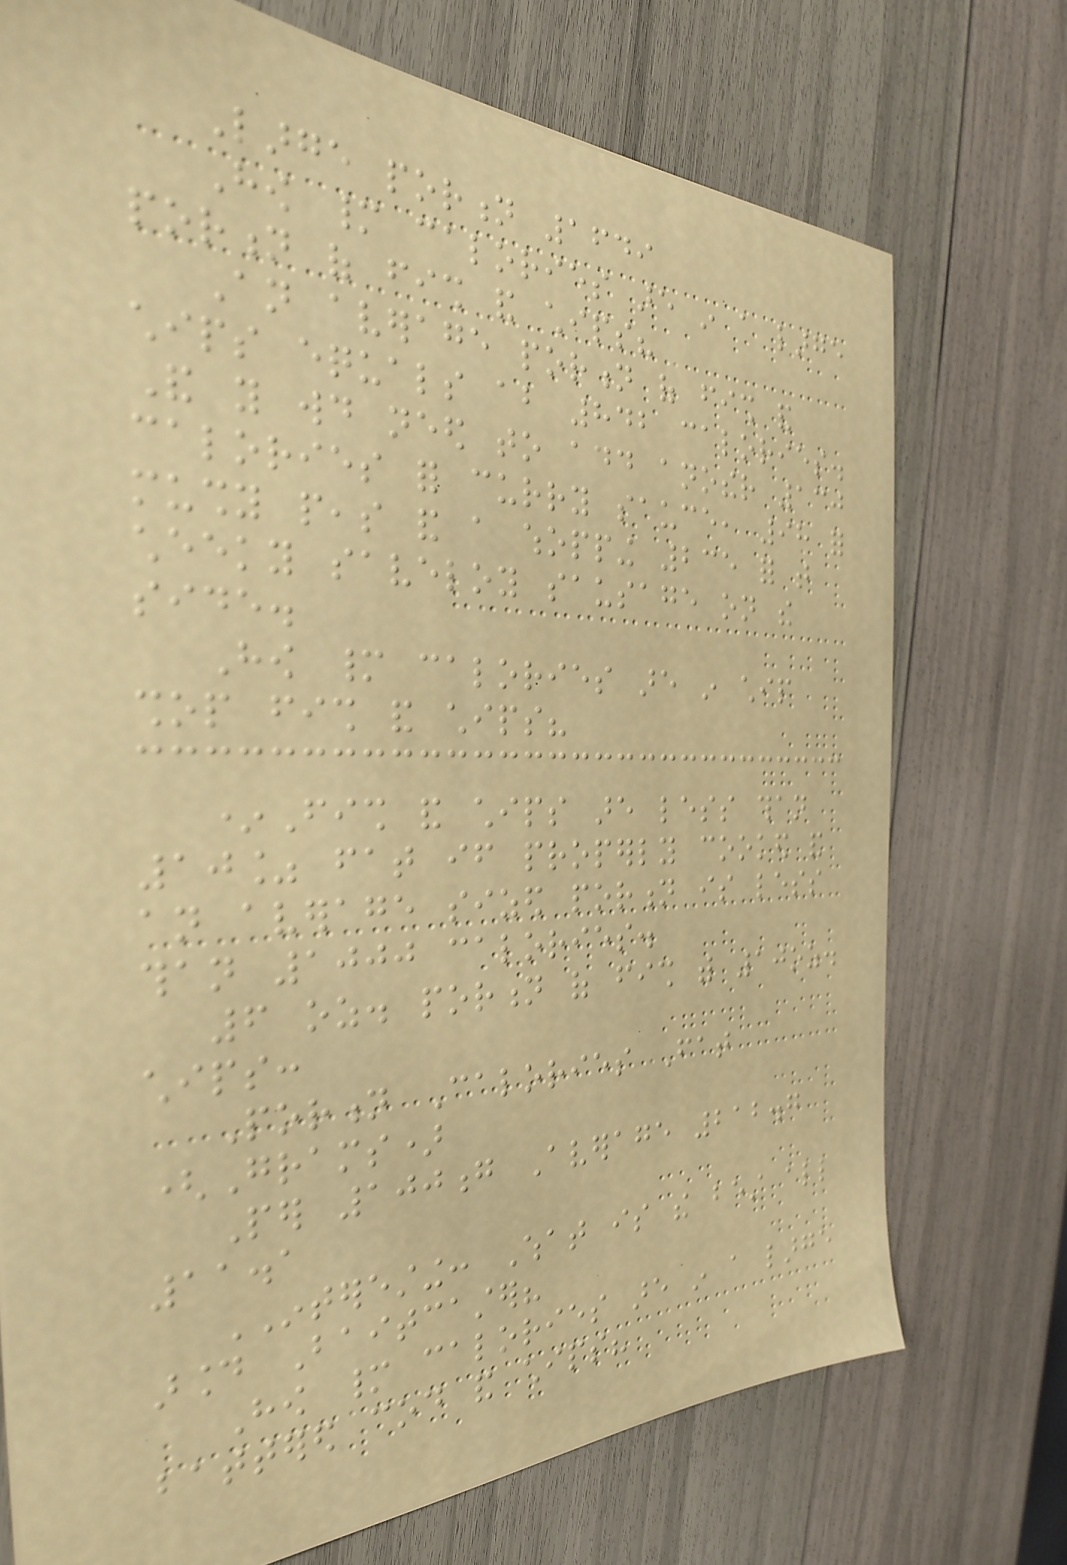Large portion 1649
How many calories are in a large
portion of fish and chips?
An average portion of fish and
chips equals about 842 calories.
And you would need to add another 130
calories for curry sauce, 98 for
mushy peas and a whopping 235 for that
cheeky saveloy sausage on the
side.
How many calories are in chip
shop fish and chips?
*Fish and chips are less than
10% fat if properly cooked and
an average sized portion is less
than 1000 calories.
6 oz. portion of fish with 10oz.
chips:
Portion Calories Fat
(Grams)
Per 100g Average 212.7
11.1
INTERESTING: What is the best all
around Baitcaster?
How many calories are in a large
battered cod and chips?
